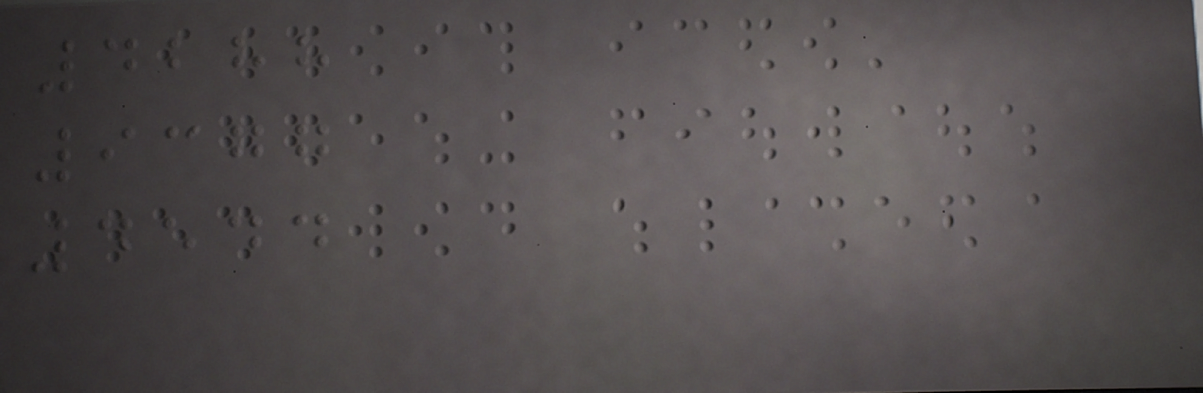4288
9377
4544
